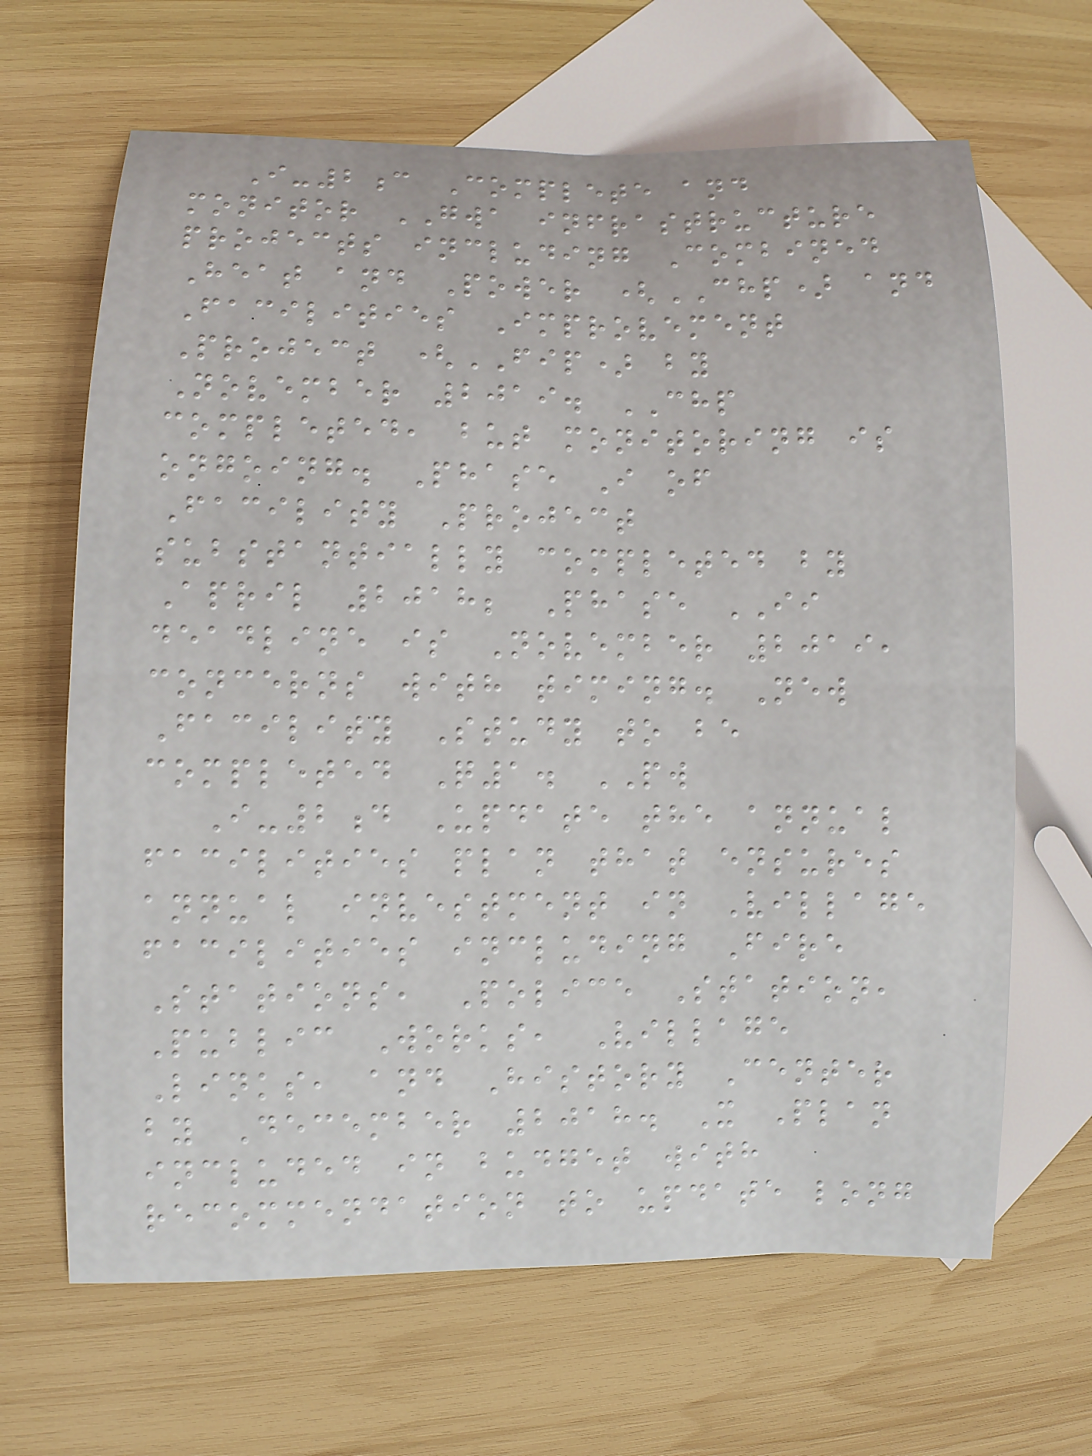I-2c Complete and
monitor GWA infrastructure
projects including Combined
Heat and Power (CHP) and
Facilities Improvement
Project (FIP) by
November 2019. CHP
completed, but monitoring is
ongoing. Phase I of
Facility Project
substantially completed by
April 2018; Phase II
deadline is November 2019,
concerns with timing. New
Facility Study to be
completed Q1. PW
I-2d Update the annual
facilities plan that ensures
annual investment in Village
facilities including Fire
Stations, Police Station,
Public Works, Village
Links, and History Center
by December 2018. X Plan
included in budget with
recommendation to update long
